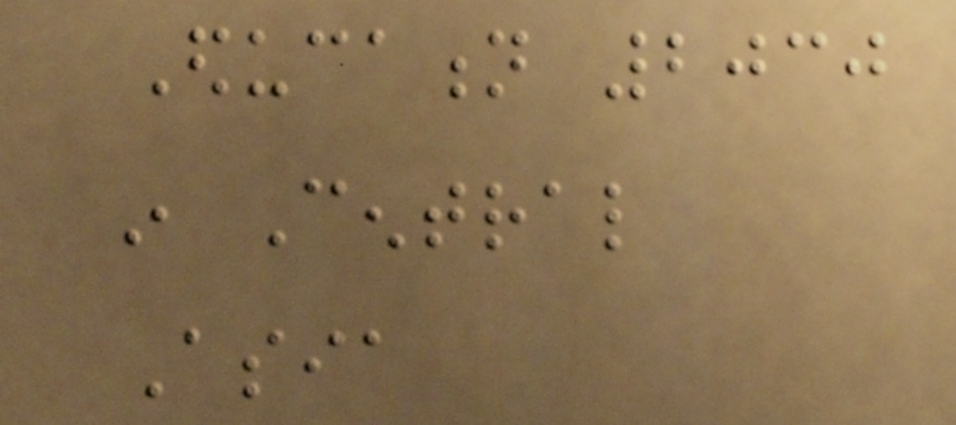Education 2030
in Central
Asia
